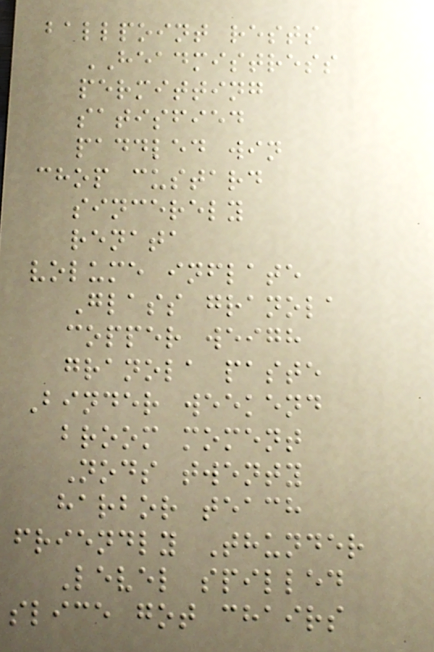ballpoint rests
HEADMISTRESS
permitting
satisfied
paddled win
chop custard
sincerely
renata
volume inflate
Glass granola
copper weigh
granola paste
Binder weekend
broom moment
Nods twenty
harbor teach
friendly Thunder
Level spilled
slice got chairs
